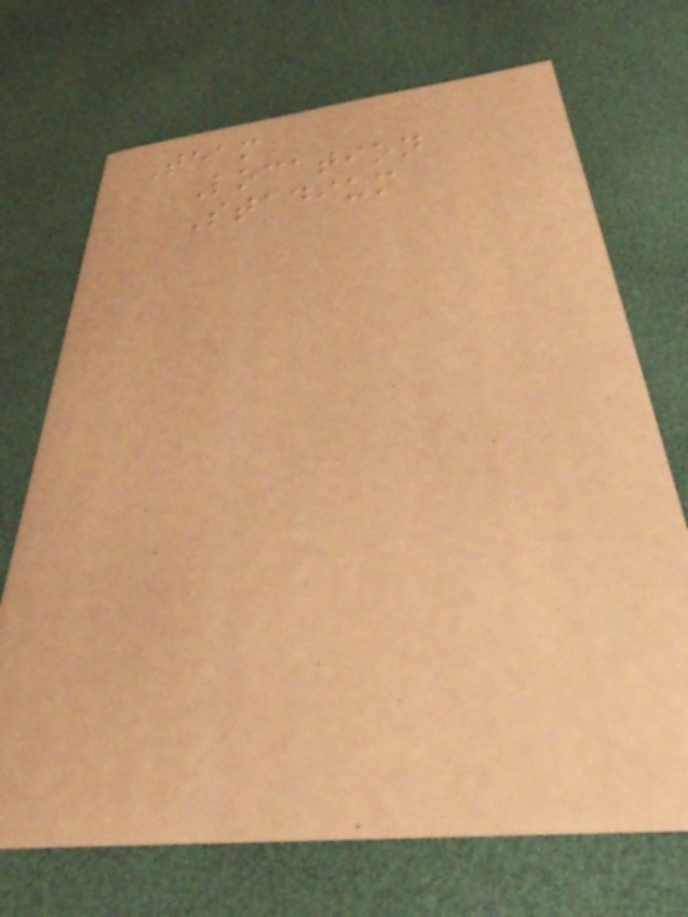Team
Location
Stadium
